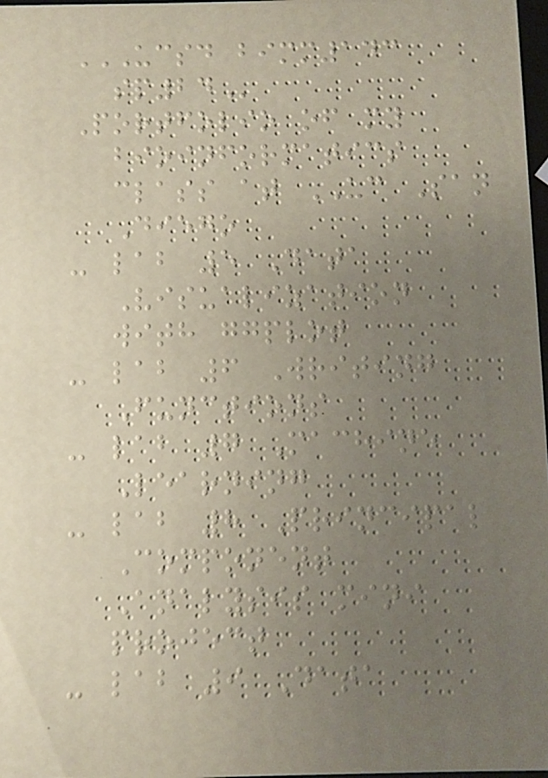UCSD BIMM143
SP24
Portfolio of my
bioinformatics
class at UC San
Diego
- lab 5 Data
Visualization
with ggplot
- lab 6 Writing
Functions
- lab 7 Machine
Learning
- lab 8 Principal
Component
Analysis mini
project
- lab 9 Data
